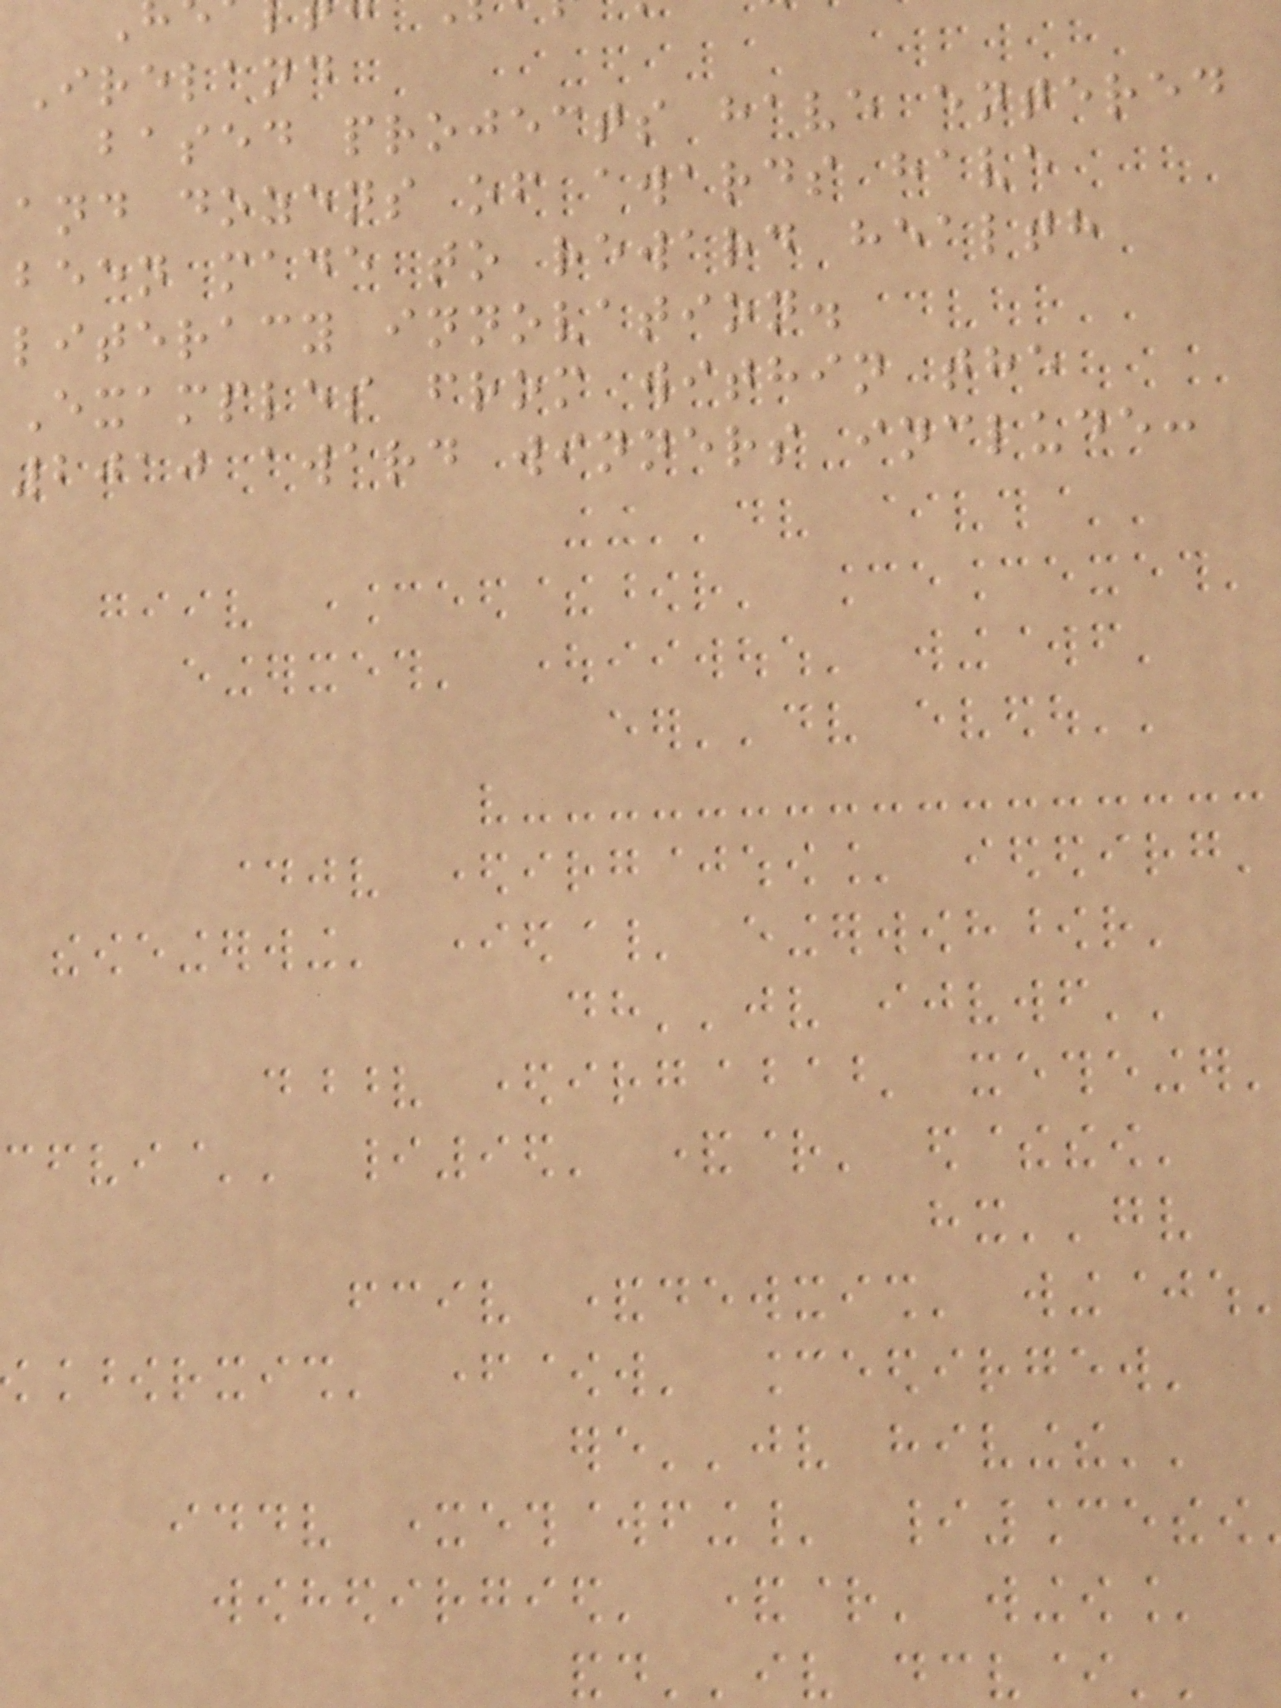Ireland
based projects have entered
and dozens of awards have
been made to reward health
literacy innovation.
Examples from within the
2010 award winners include:
